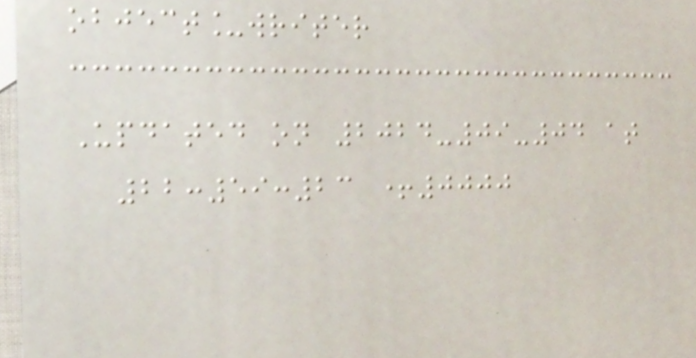object_writer
Updated on 2024-09-04 at
22:59:23 +0000
